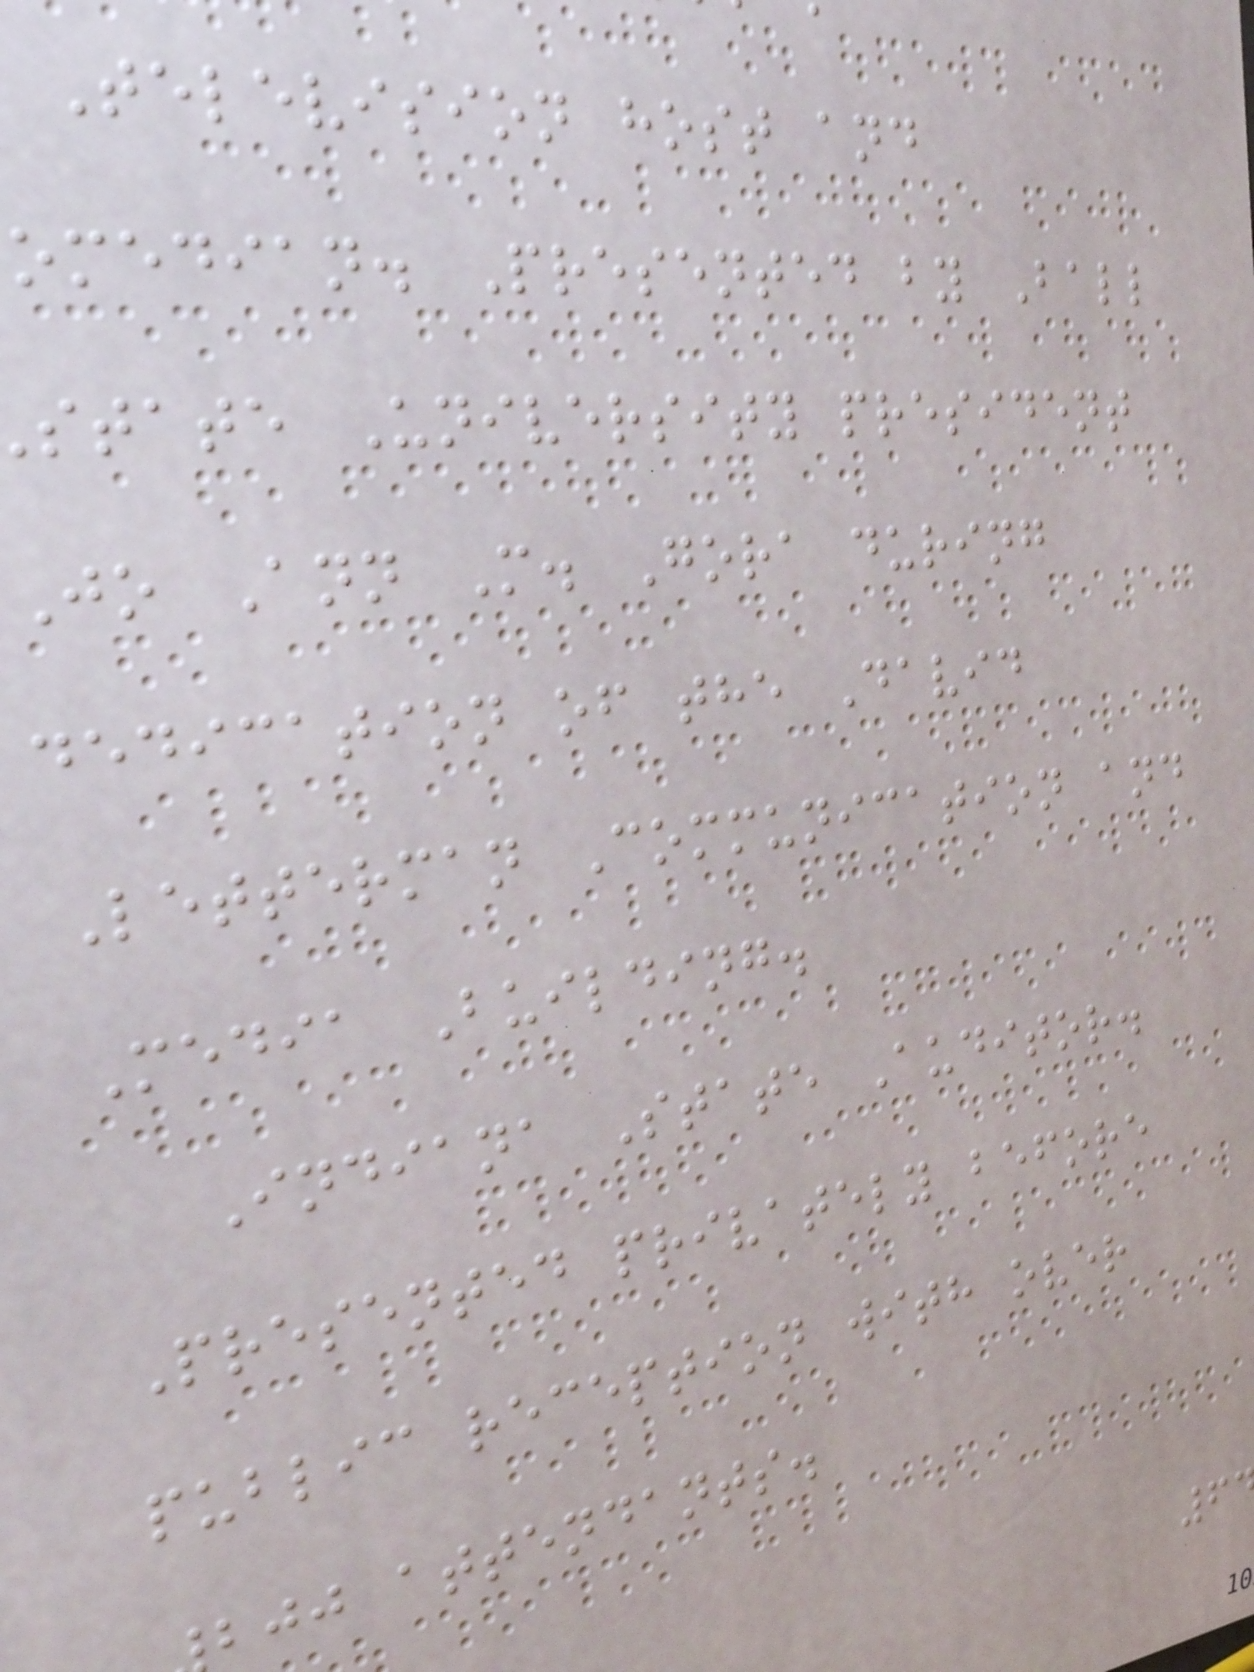Television host and
omedian. Presented by Ball
state University president
Jo Ann M. Gora during
dedication of the David
Letterman Communication and
Media Building.
Indiana State Auditor.
Presented privately before
public reception with over
bjj attendants.
